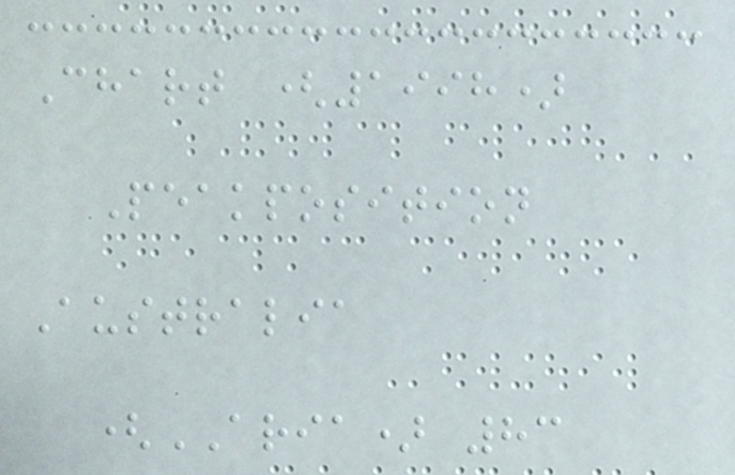Chart (1998)
Peakposition
Australia
(ARIA) 83
